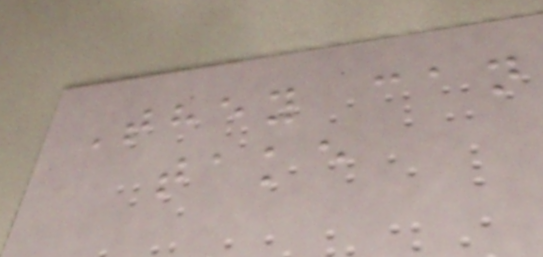They can
take
